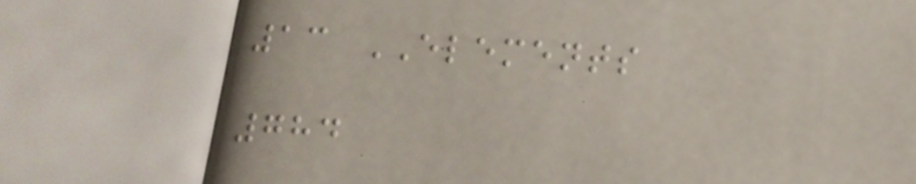13 ELEMENTS
784
